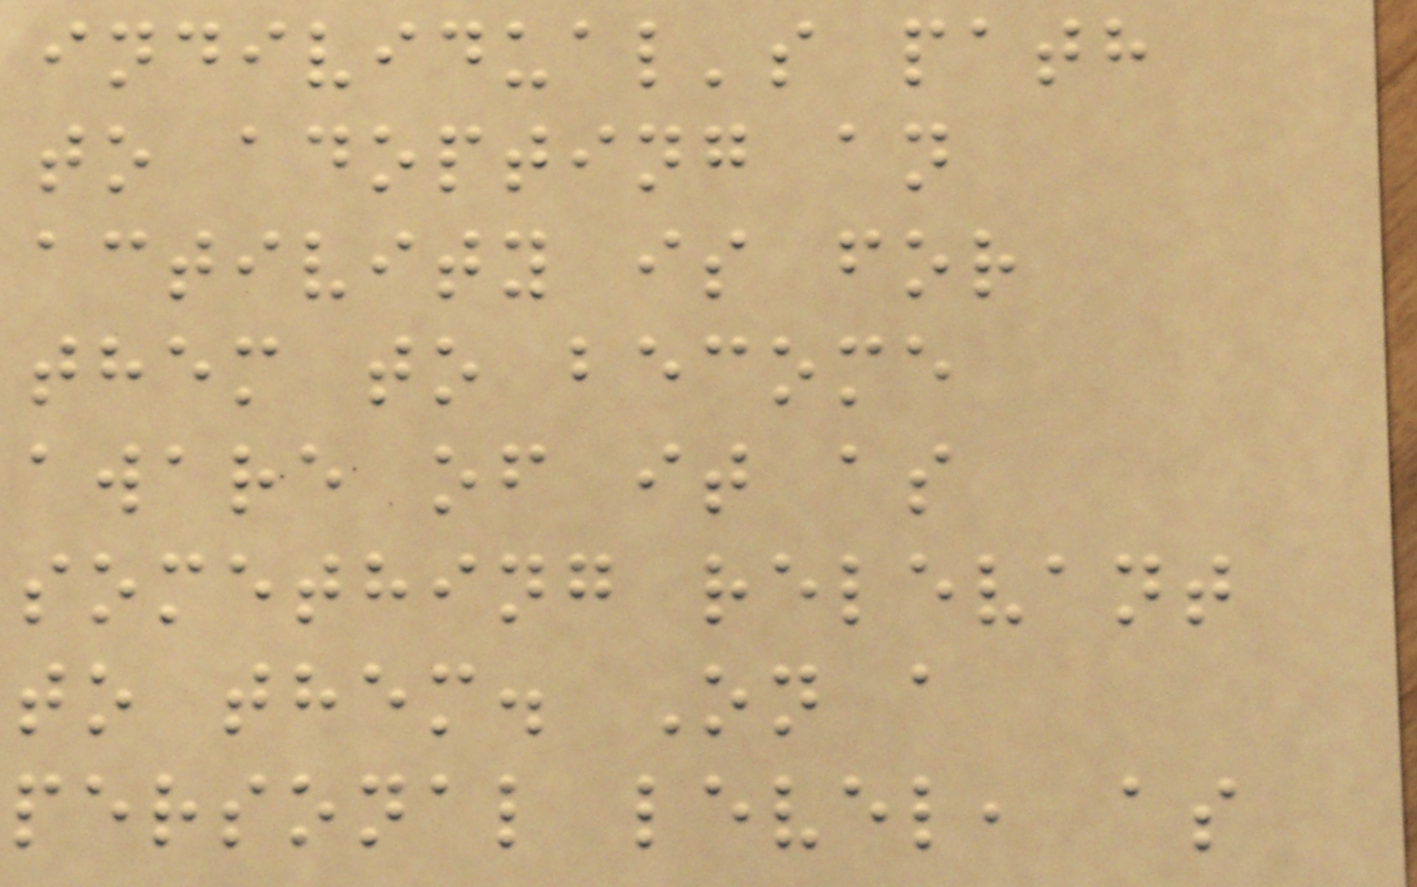individual's path
to adopting an
activity is for
them to become
aware of it as
something relevant
to them. On a
personal level, as
